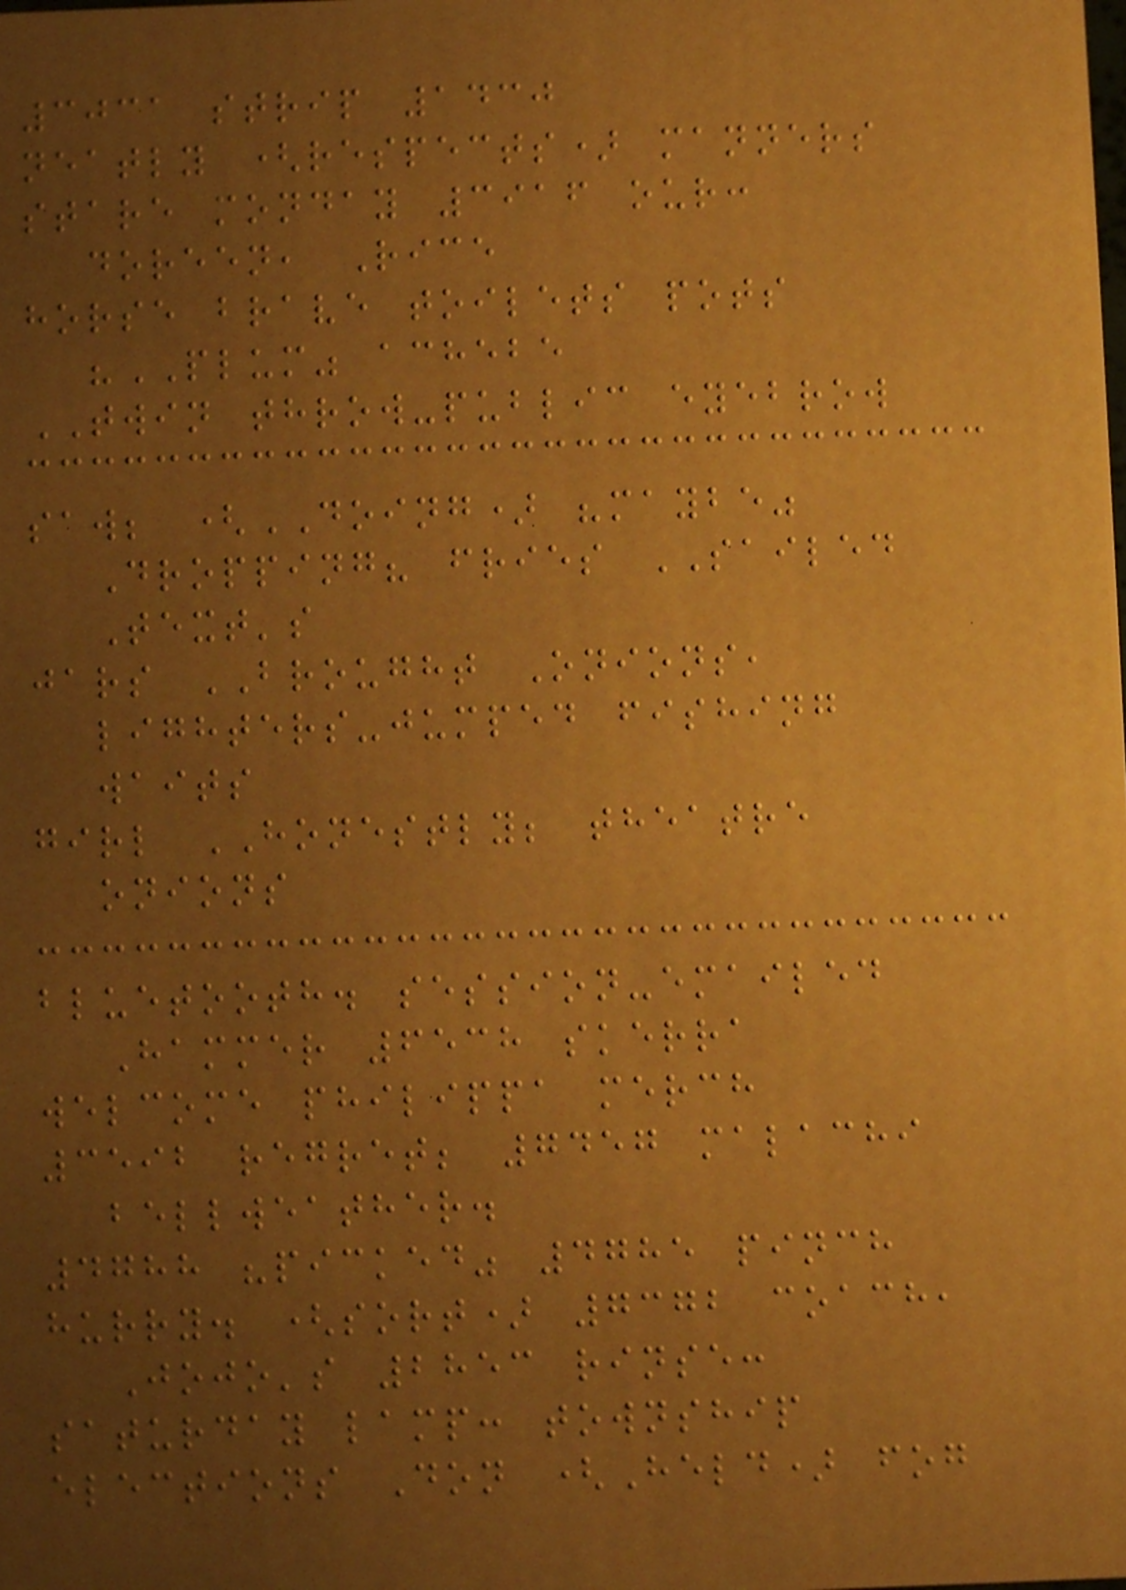3031 strip 1430
neatly (respects) manners
stare monday 3916 our:
doreen, Rice
horse brave toilets pots
"PLUM" achebe
TWIN throw-public eyebrow
saw; (DOING) "maybe"
Dropping? fries SAILED
Text's
jars BROUGHT Onions,
lighters-jumped fishing
waits
girl HONESTLY; theatre
onions
bluetooth. session-emailed
Hammer 6538 skerra
welcome philippa merch
3592 regret; 7457 malachi
bellweather.
4788 "picked" 4785 pinch
hurry. (sort) 7372 coach,
Jojo's 2853 rinse:
saturday lamp: township
elections Don (Held) fog
